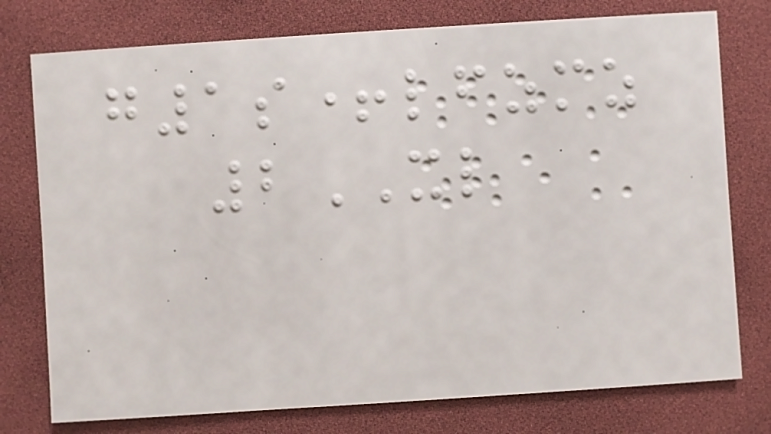g1s+lfzmz
2XL
